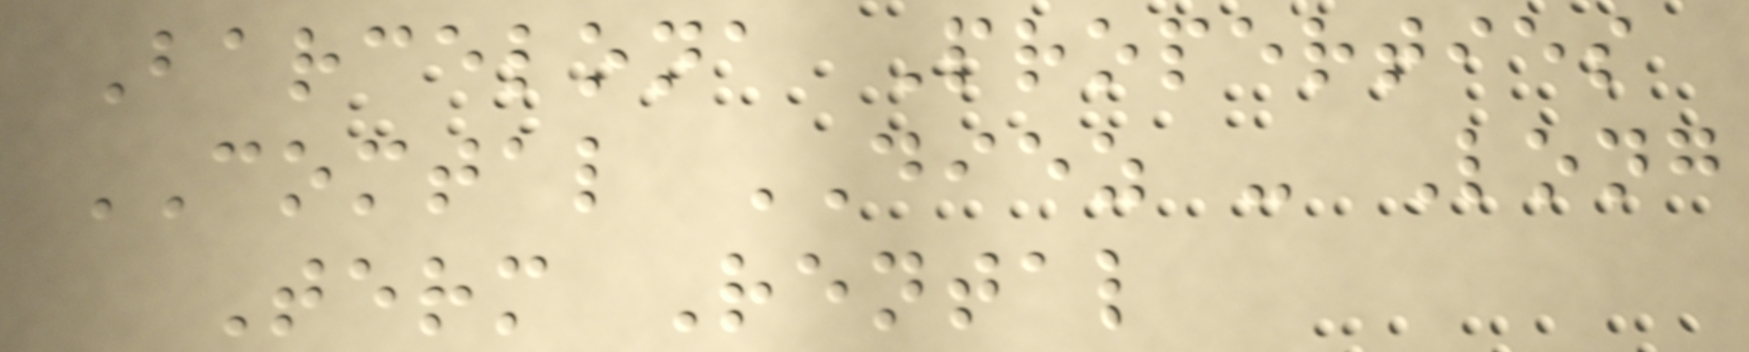Barcelona Properties
COMTAL DIEZ - Long
Term Rental
